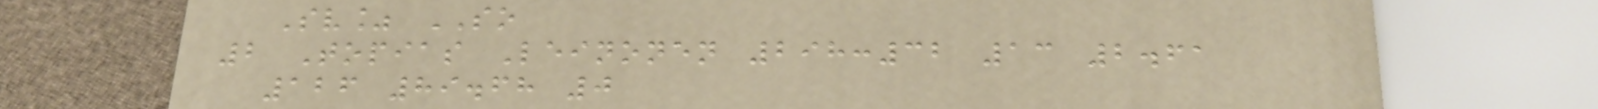Sv% SO
2 Topias Leinonen 298:32 13 2.61
126 89.68 0
